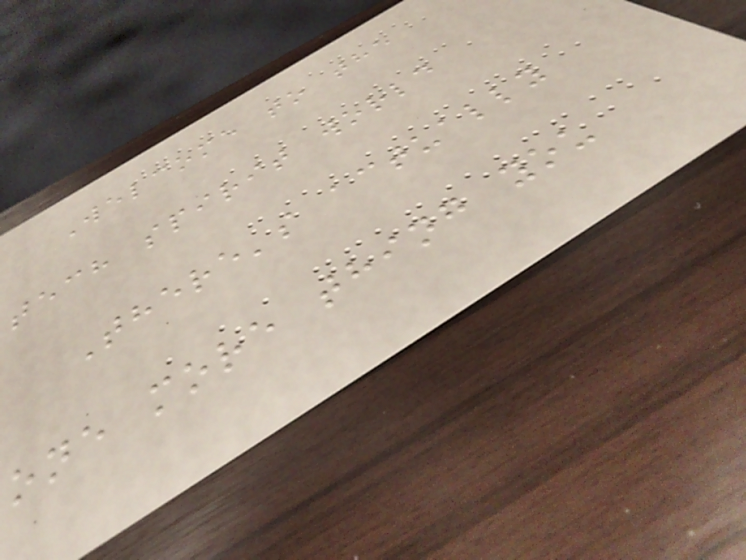Welcome to the
tech spirit world
There's actually
one more thing you
